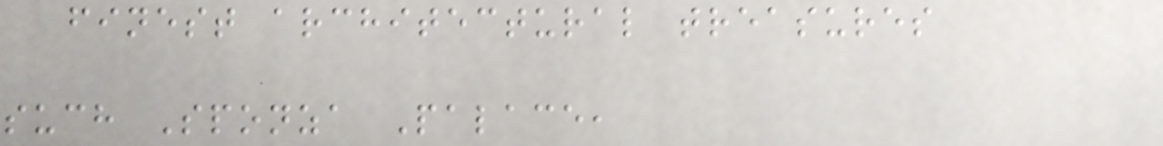finest architectural treasures
such Sponza Palace,
